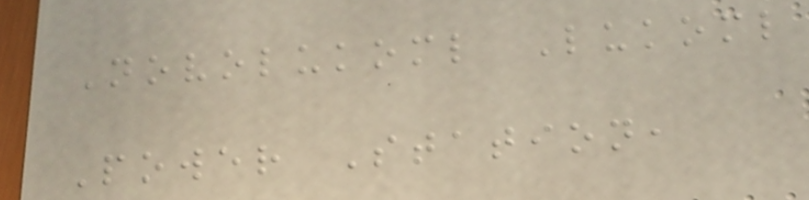Novolukoml Lukoml
Power Station,
